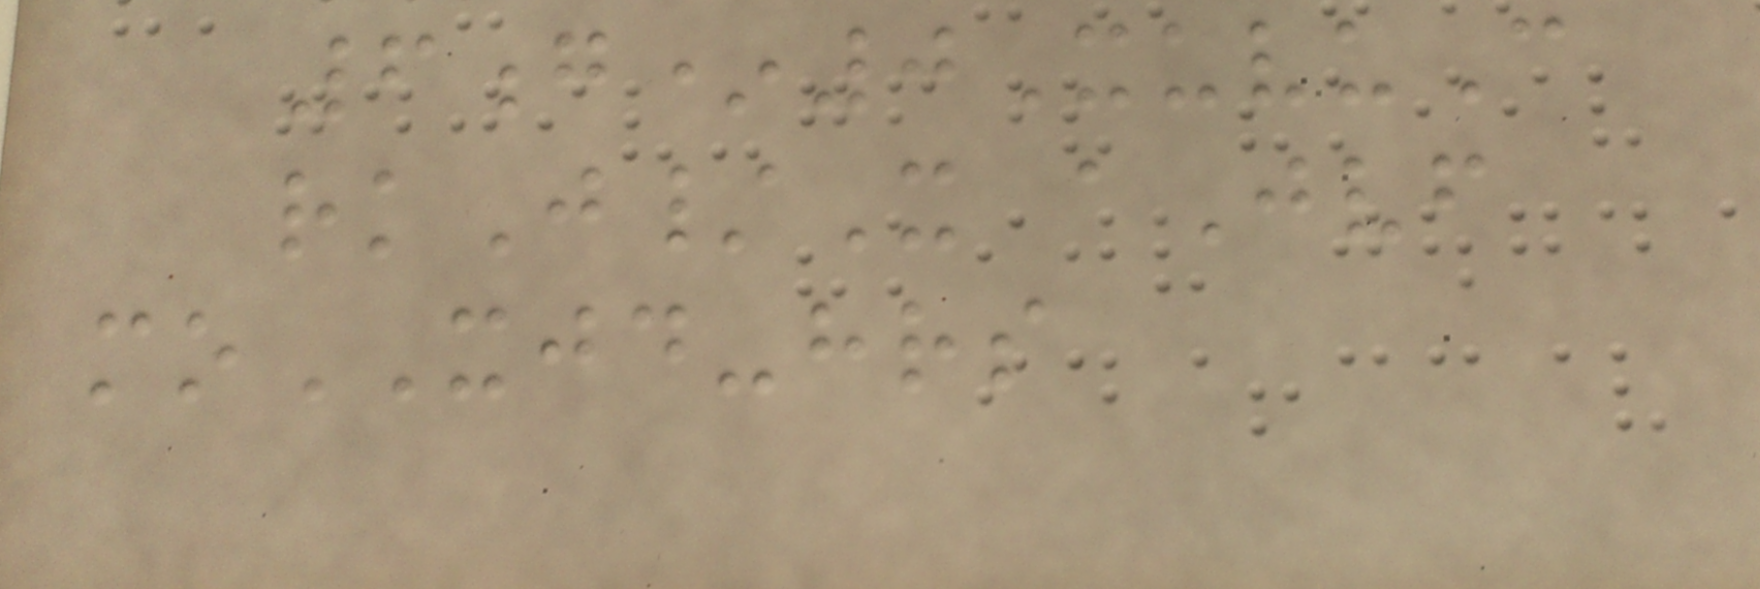6g*0XuvuC
rkJ/X aJvf
moXJD-hrs
